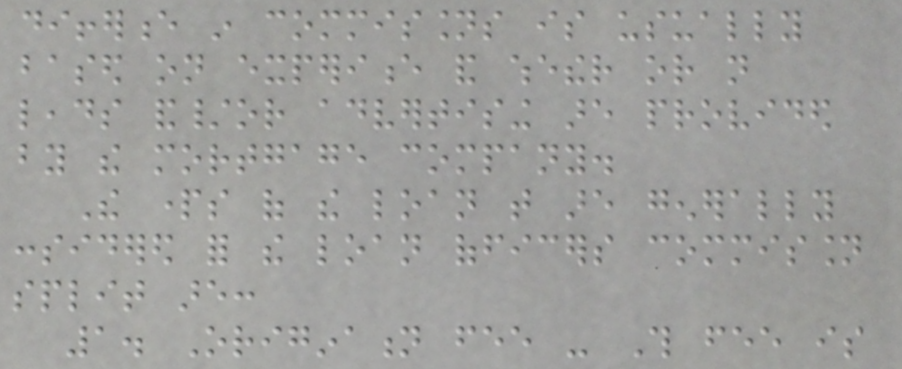difference in commissions is usually
based on experience and whether or not
leads and/or advertising are provided
by the mortgage company.
The parts of the loan that are generally
considered for the loan officers commission
split are:
1. Origination fee - This fee is
